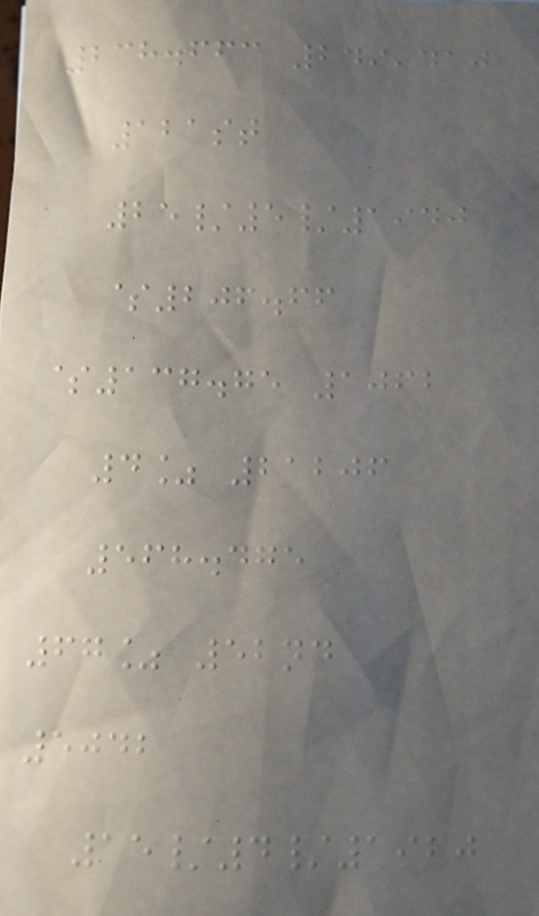238.663 249,410
121st
25/5/1940
$206.66
$137.75 1062
4% 21206
568.475
67% 52nd
5042
15/4/1920
